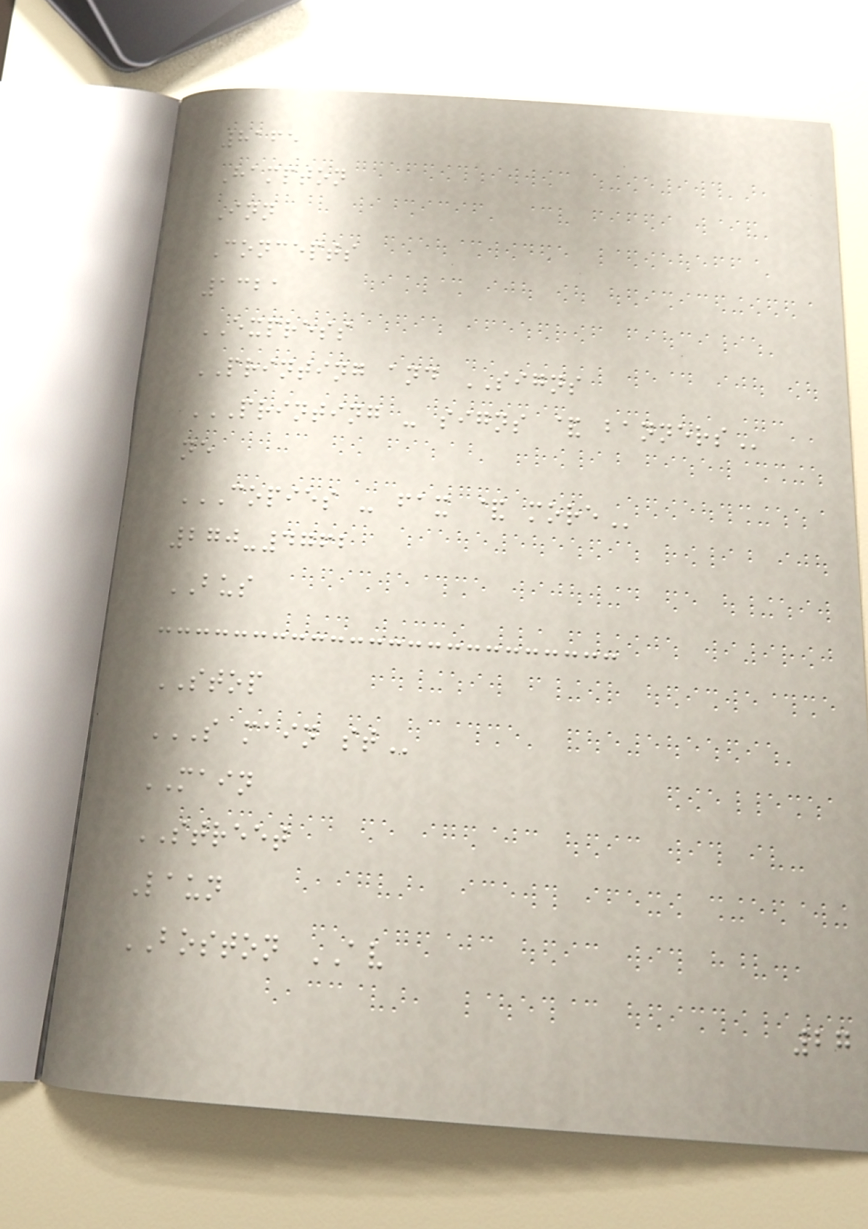8165
Hampton
Inn
Concepts
1321
EXPRESS
PRINTING and SIGNS
PRINTING - SIGNS & BANNERS
ne
COPIES - FAX & MORE
270-4762
BUS
STOP
S MAIN ST
MAIN
STREET
Laun
BOSTON AV
27
